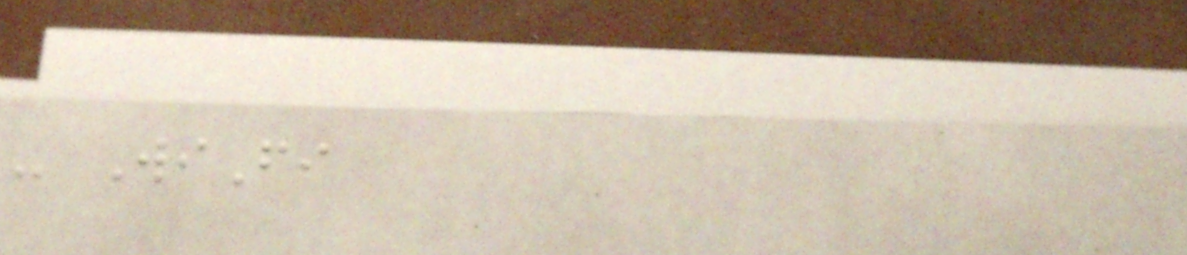- WiFi
